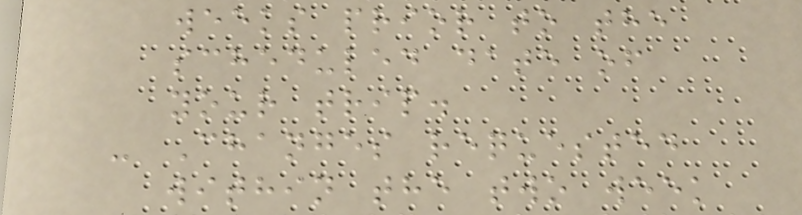weeks prior to the
scheduled date of
your trip.
- Changes requested
within the two week
